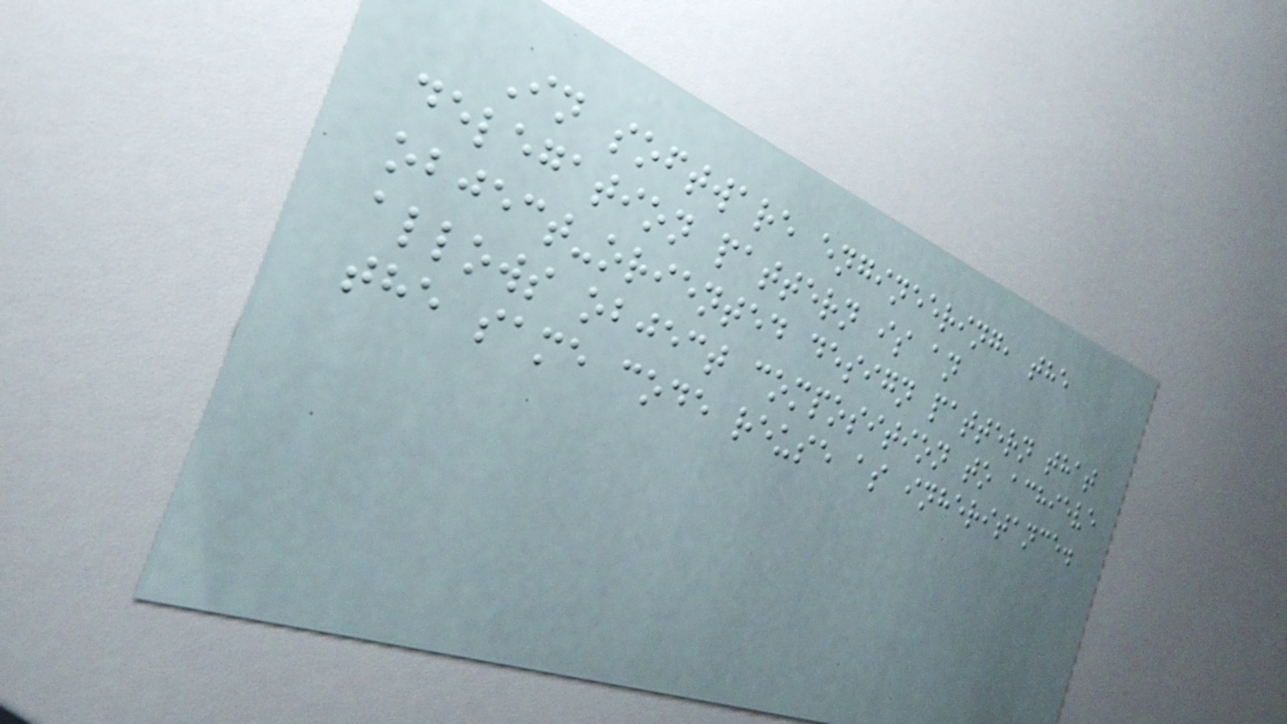In software engineering, the
delegation pattern is an
object-oriented design pattern that
allows object composition to achieve
the same code reuse as inheritance.
